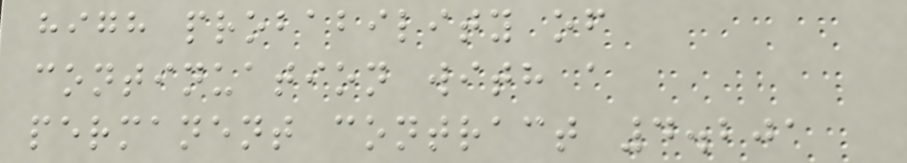high probability of
continuation with a
permanent contract 4.201
